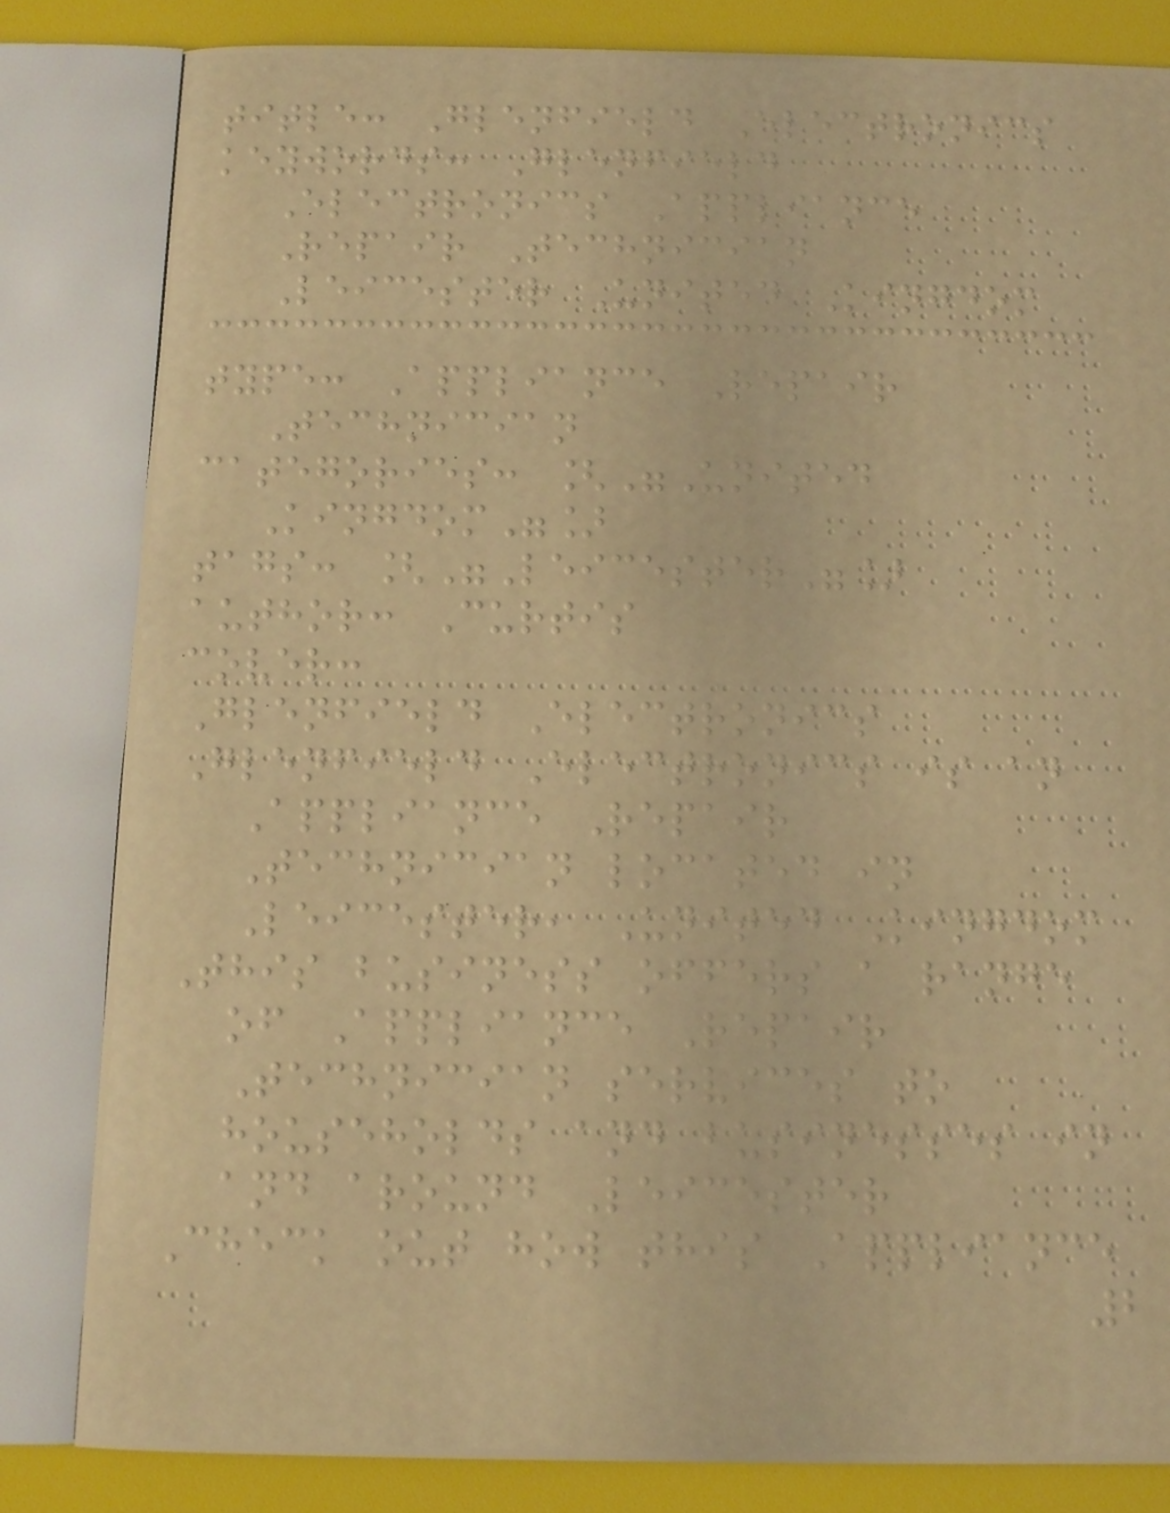title: Glenfield Electronics
keywords: Glenfield
Electronics Appliance
Repair Technician
Leicester United Kingdom
type: Appliance Repair
Technician
categories: ["United
Kingdom"]
tags: ["Leicester"]
author: Curtis
cover:
Glenfield Electronics
Glenfield Electronics is an
Appliance Repair
Technician located in
Leicester, United Kingdom
This business offers a range
of Appliance Repair
Technician services to
households and businesses in
and around Leicester
Check out how this Appliance
2
